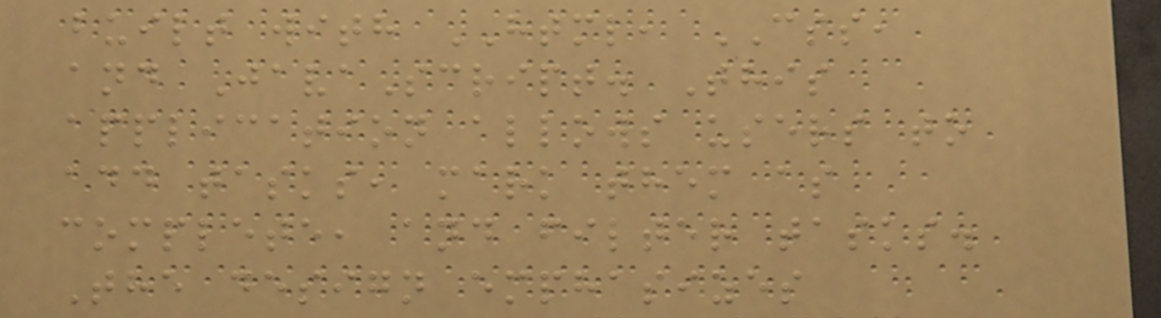built with HTML, CSS,
and JavaScript. This
application allows users to
add tasks, mark them as
complete, and filter tasks.
The design emphasizes
